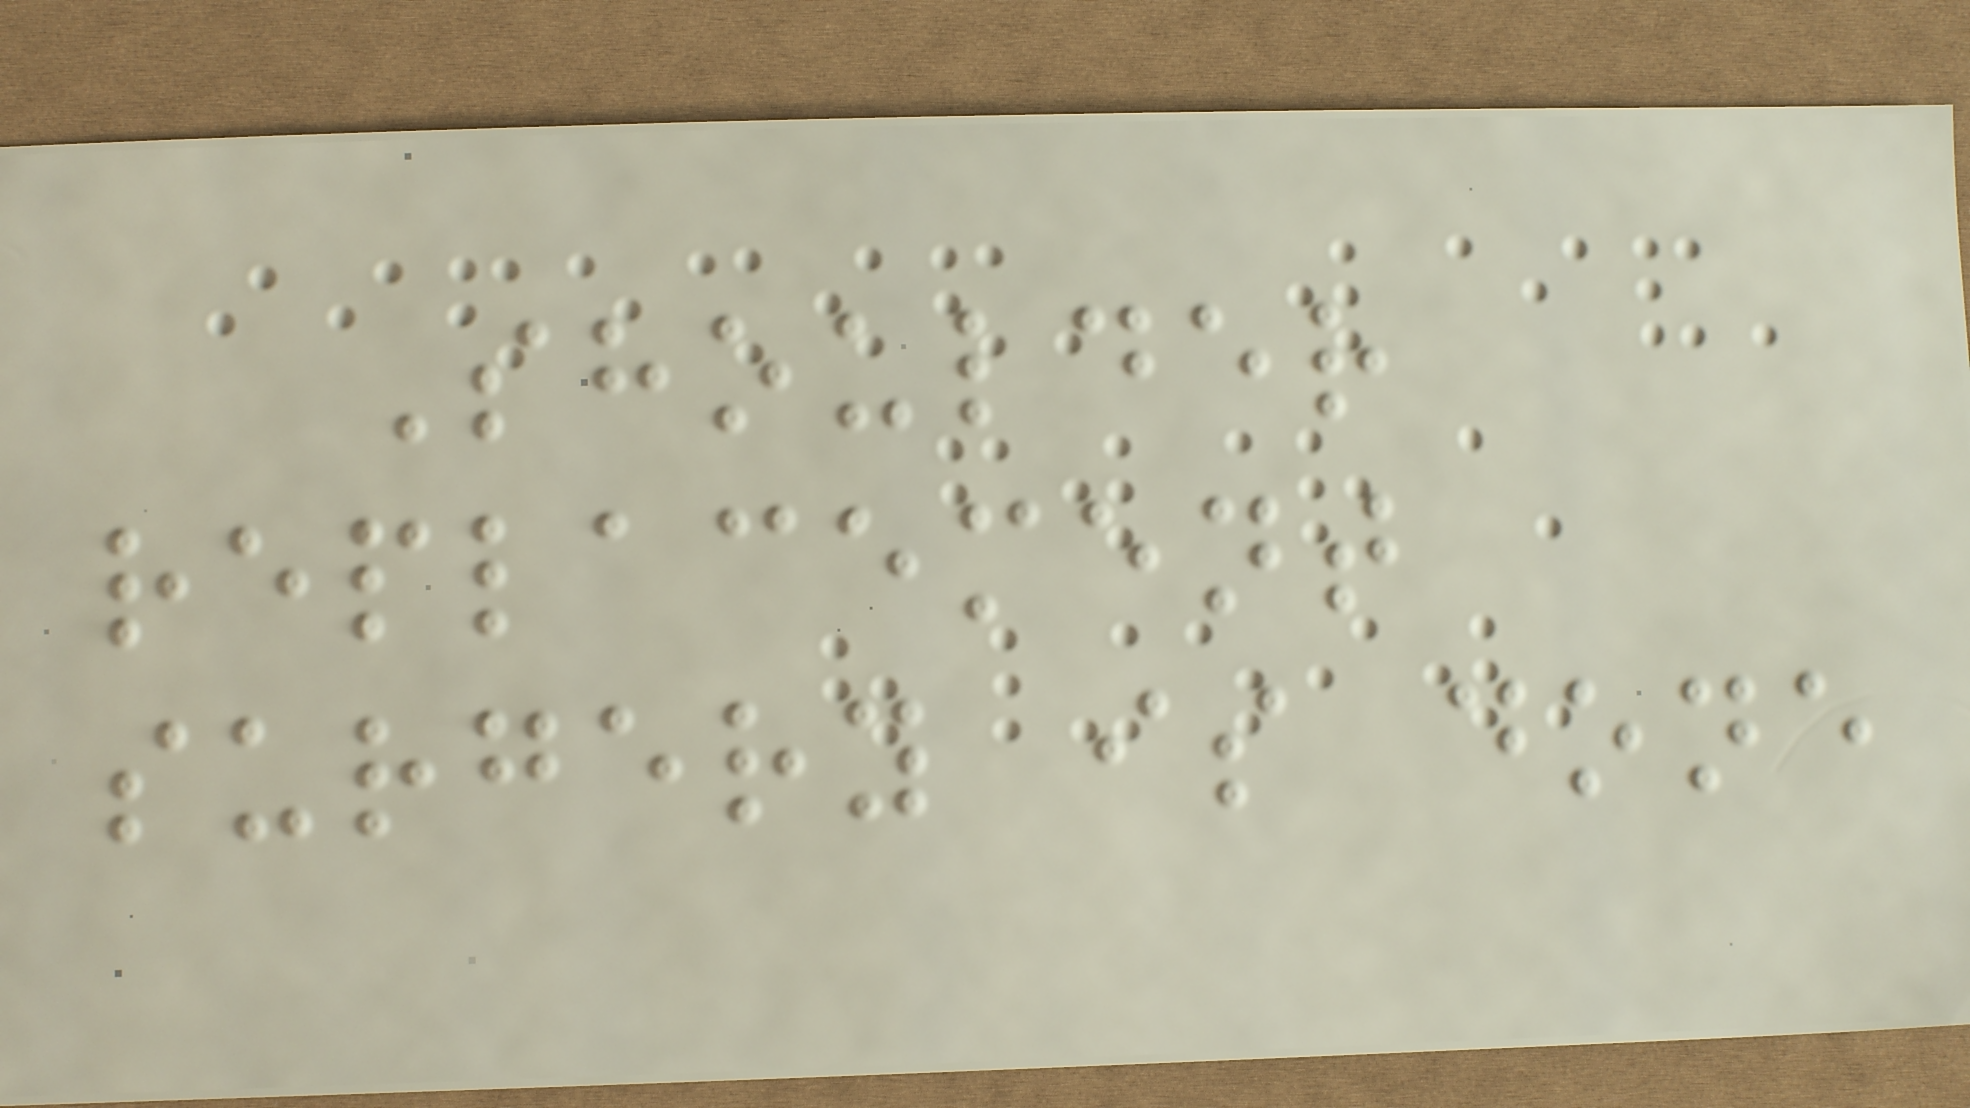Shoulder
replacement
surgery is done
